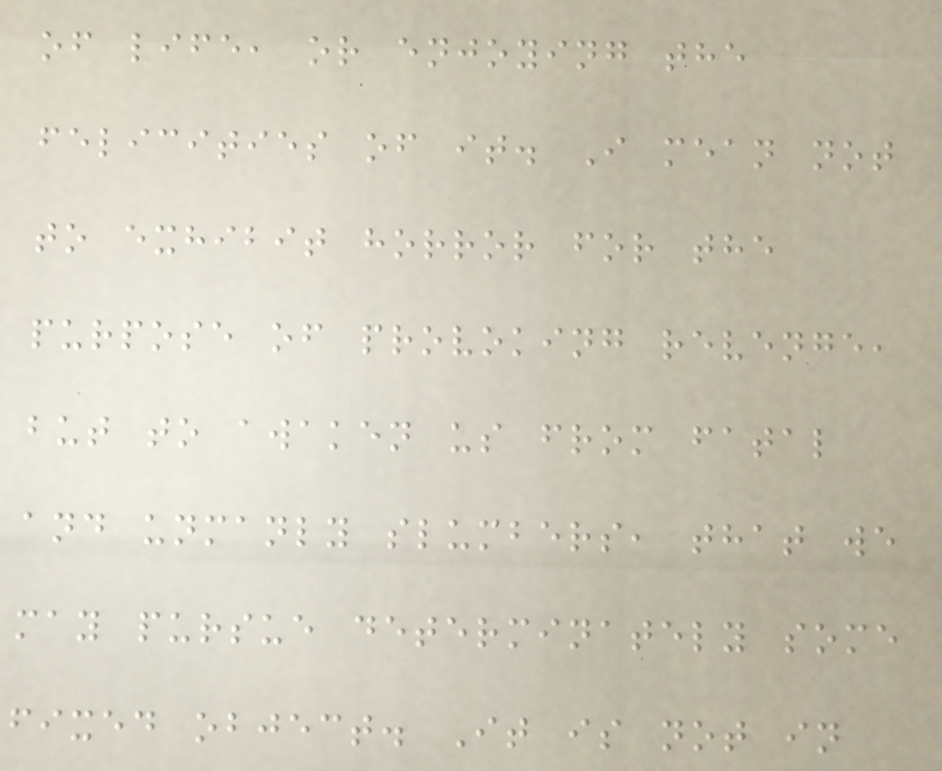of life, or enjoying the
felicities of it. I mean not
to exhibit horror for the
purpose of provoking revenge,
but to awaken us from fatal
and unmanly slumbers, that we
may pursue determinately some
fixed object. It is not in
